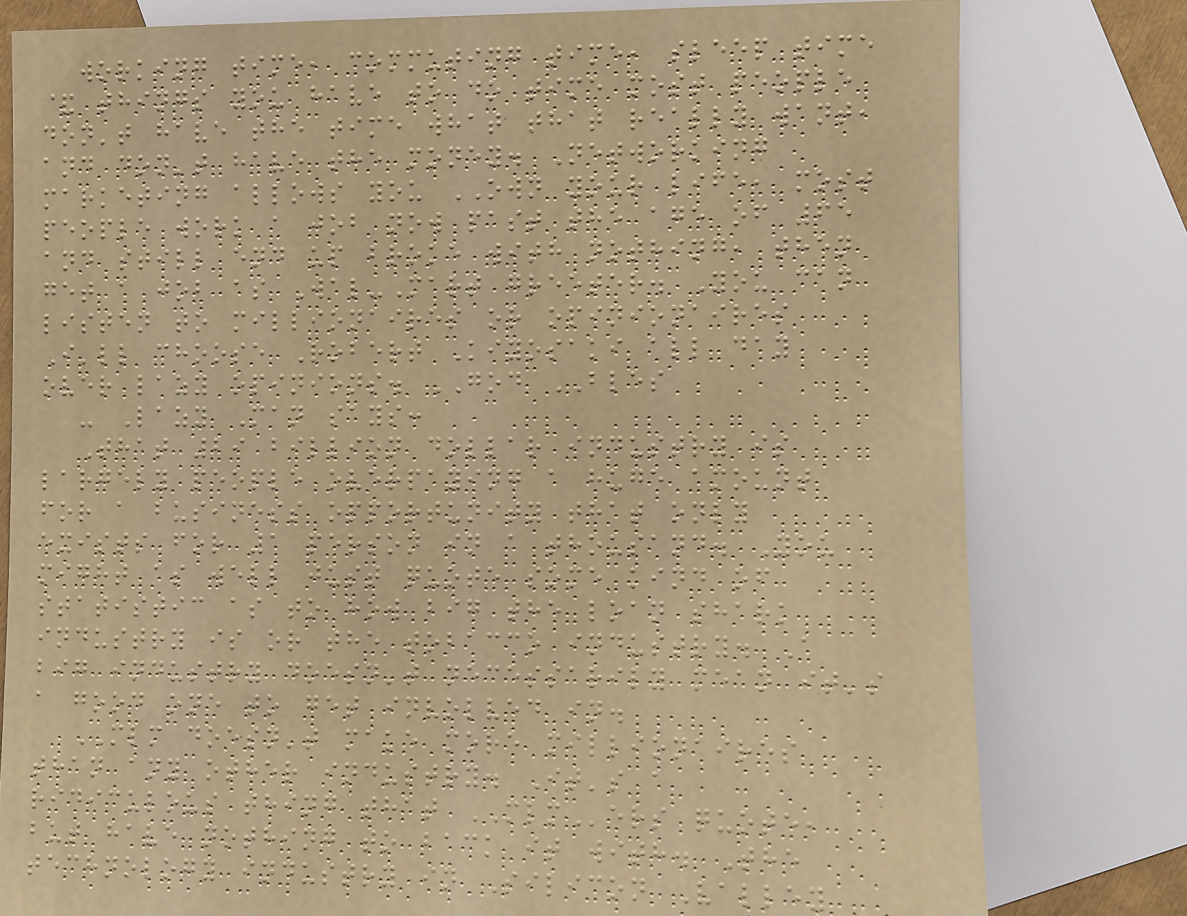working time, commuting time, sleep time
& things you have to do time most people
don't have the time what that really want,
and don't have the money. Networking
marketing allows you OWN your life, most
people work a job now past the age of 65
and still end up broke with nothing, then
get a job as Wal-Mart greeter. You can
listen to millionaires or opinionaires
I'll choose Robert Kiyosaki all day
over lazy opinions. GOD BLES
- Lazy Man says:
That 29 billion dollar industry is
largely people overpaying a huge amount
for a business opportunity that only
exists for 1 person in a thousand. You
might as well just quote some kind of
statistic as to how big the loan shark
industry is or the tobacco industry. A
big industry doesn't necessarily mean it's
a good one to get involved in.
MLM doesn't make more millionaires
than any other industry. It's a
ridiculous thing that MLMers quote,
but have nothing to back it with. The
technology industry in Silicon Valley
